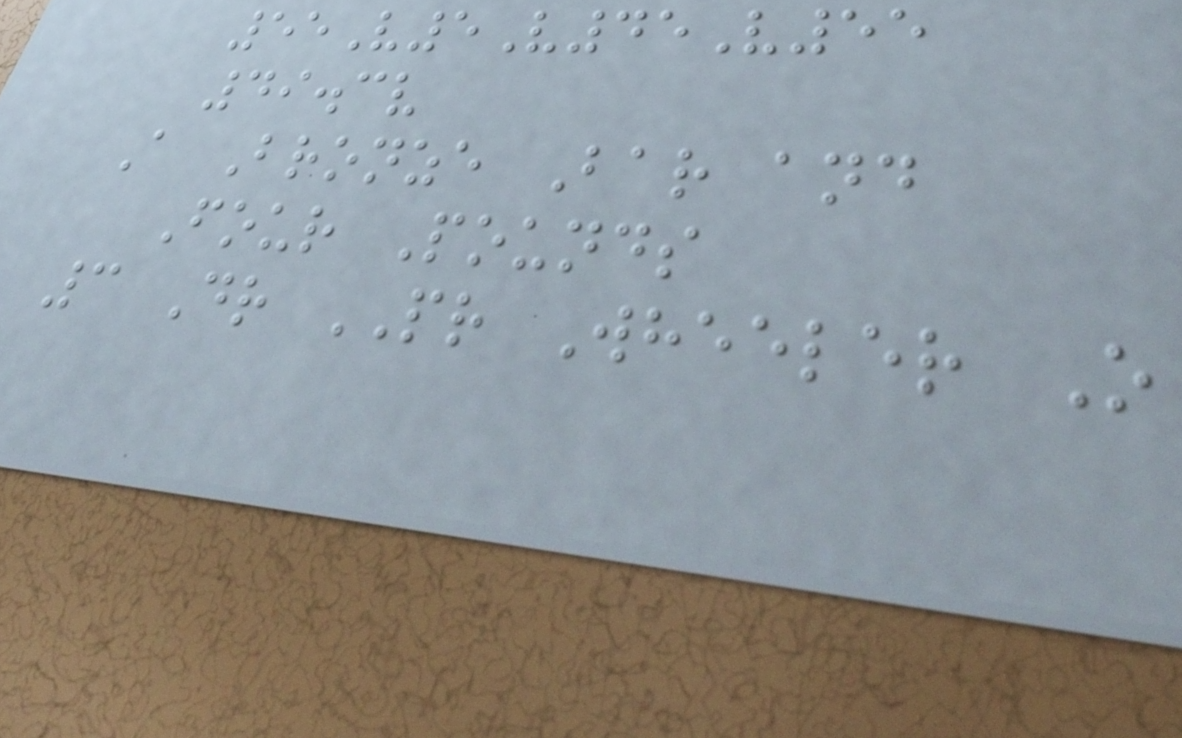55V5V45V55
49.3v
A Bronze Bar and
Four Pounds
3 Dr PR Wheeler O
